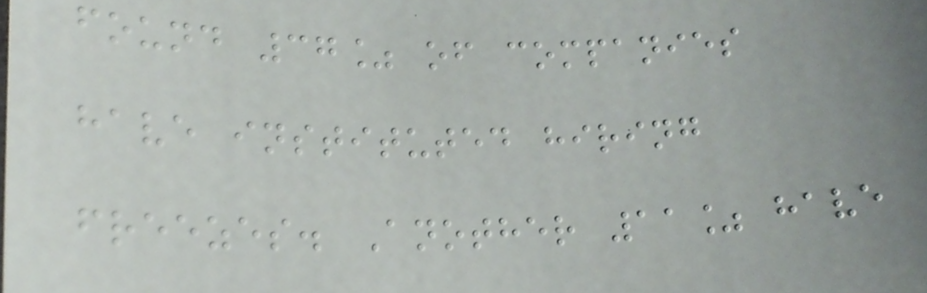found 37% of companies
have instituted hiring
freezes. Another 11% have
